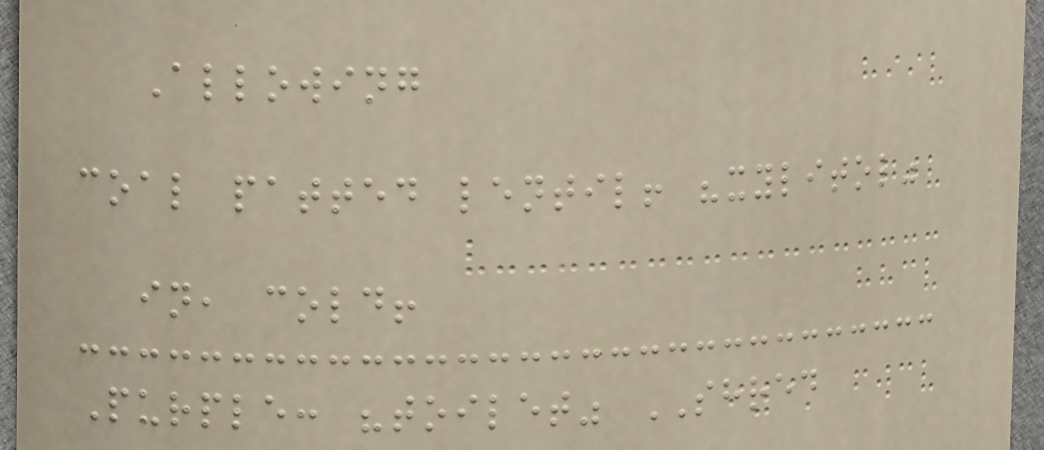Allowing
coal patted lentil! "xylitol"
in, cold!
Purple: "toilet" SHRED
